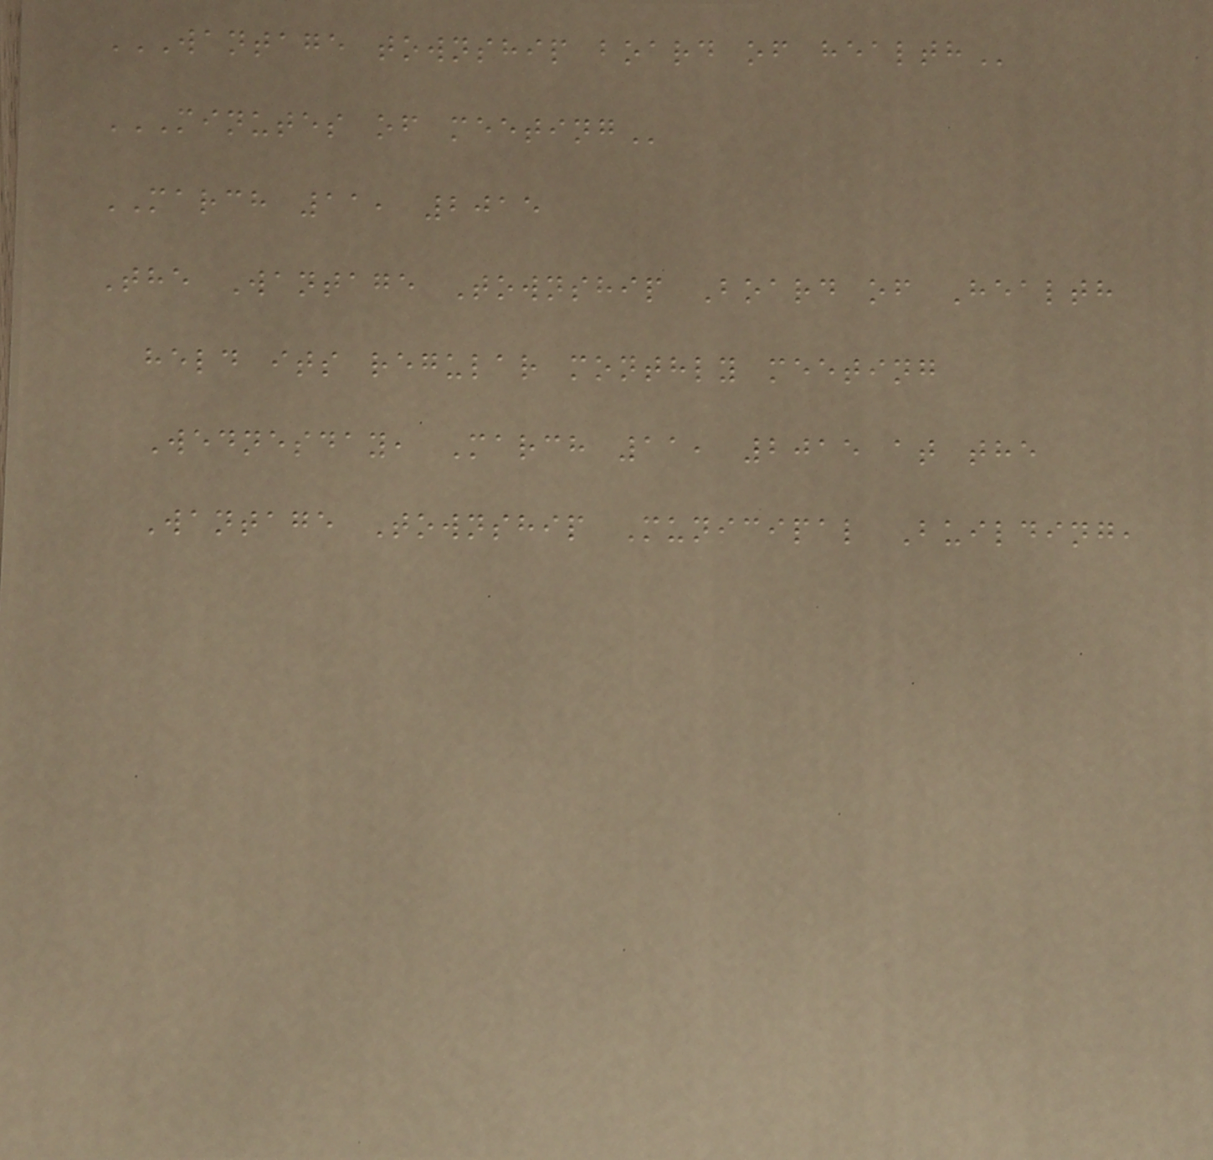WANTAGE TOWNSHIP BOARD OF HEALTH
MINUTES OF MEETING
MARCH 11, 2015
The Wantage Township Board of Health
held its regular monthly meeting
Wednesday, March 11, 2015 at the
Wantage Township Municipal Building,
